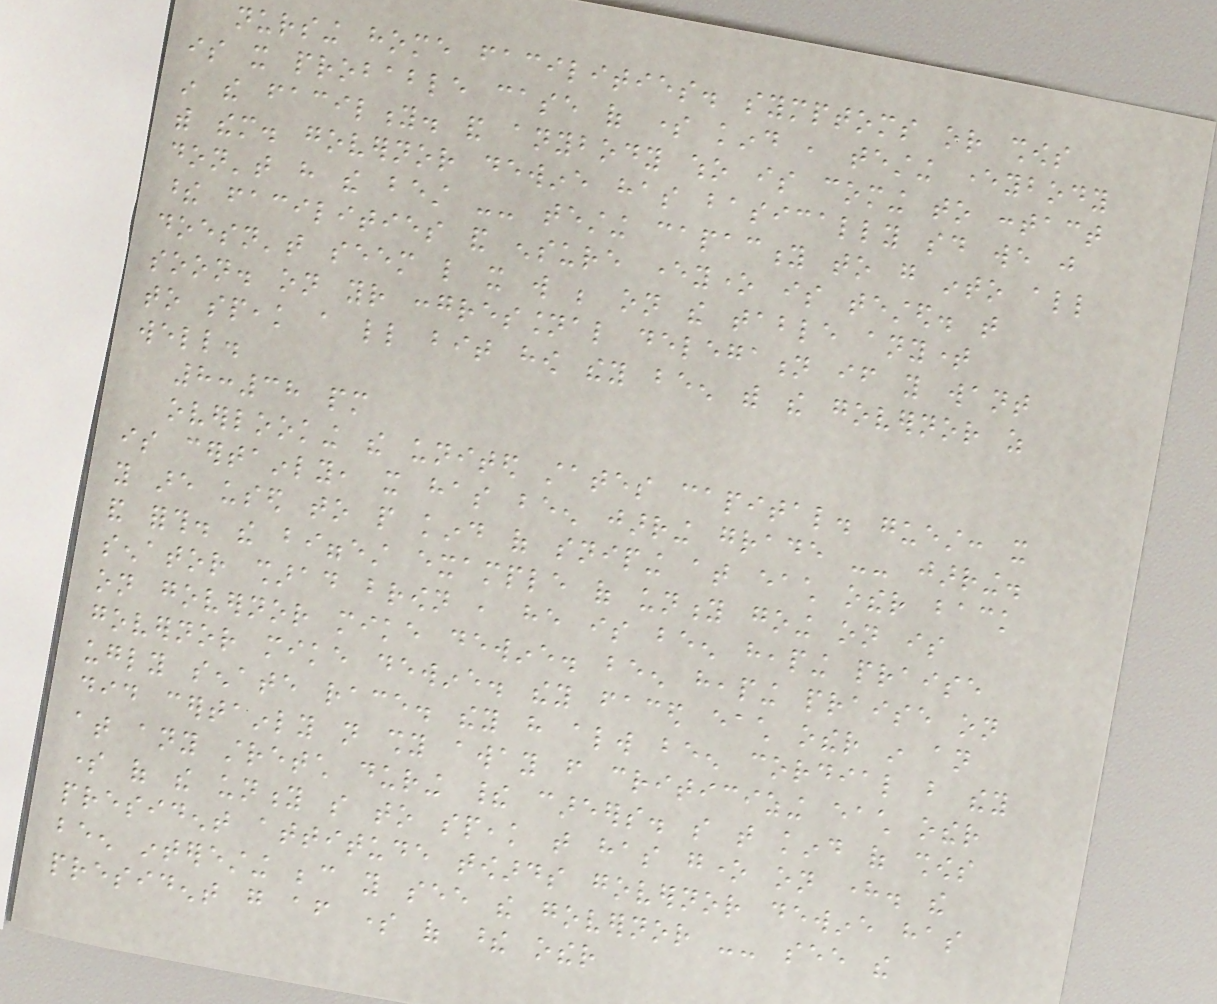nursing home facilities. symptoms or shows
is it probable case of some kind , testing everybody
in the facility. and anybody who is coming to contact
with them. governor dewine has basically said we just
don't have the best -- testing capacity to go into all
these facilities and ensure everyone is tested. that
doesn't seem like it will be on the table anytime
soon. on your congressional delegation if you want
to speak a little bit how they been with the governor as
well.
8:38 pm
overlooking the united states capital. guest: it
is certainly, it has been jarring grade -- jarring.
you are used to people kind of sniping at each other back
and forth. the biggest example of unity going on is
senator sharad brown , he is been heaping praise
on governor mike dewine. been heaping praise on
governor mike dewine. they faced each other in an
ugly senate race. they have always been cordial but they
did certainly not shy away from criticizing each other
at any stretch during their careers. so that kind of shows
some of the unity so to speak that has gone on here. the
president attitude towards governor dewine has
been interesting because you see the governor -- see the
president go after some of these other
